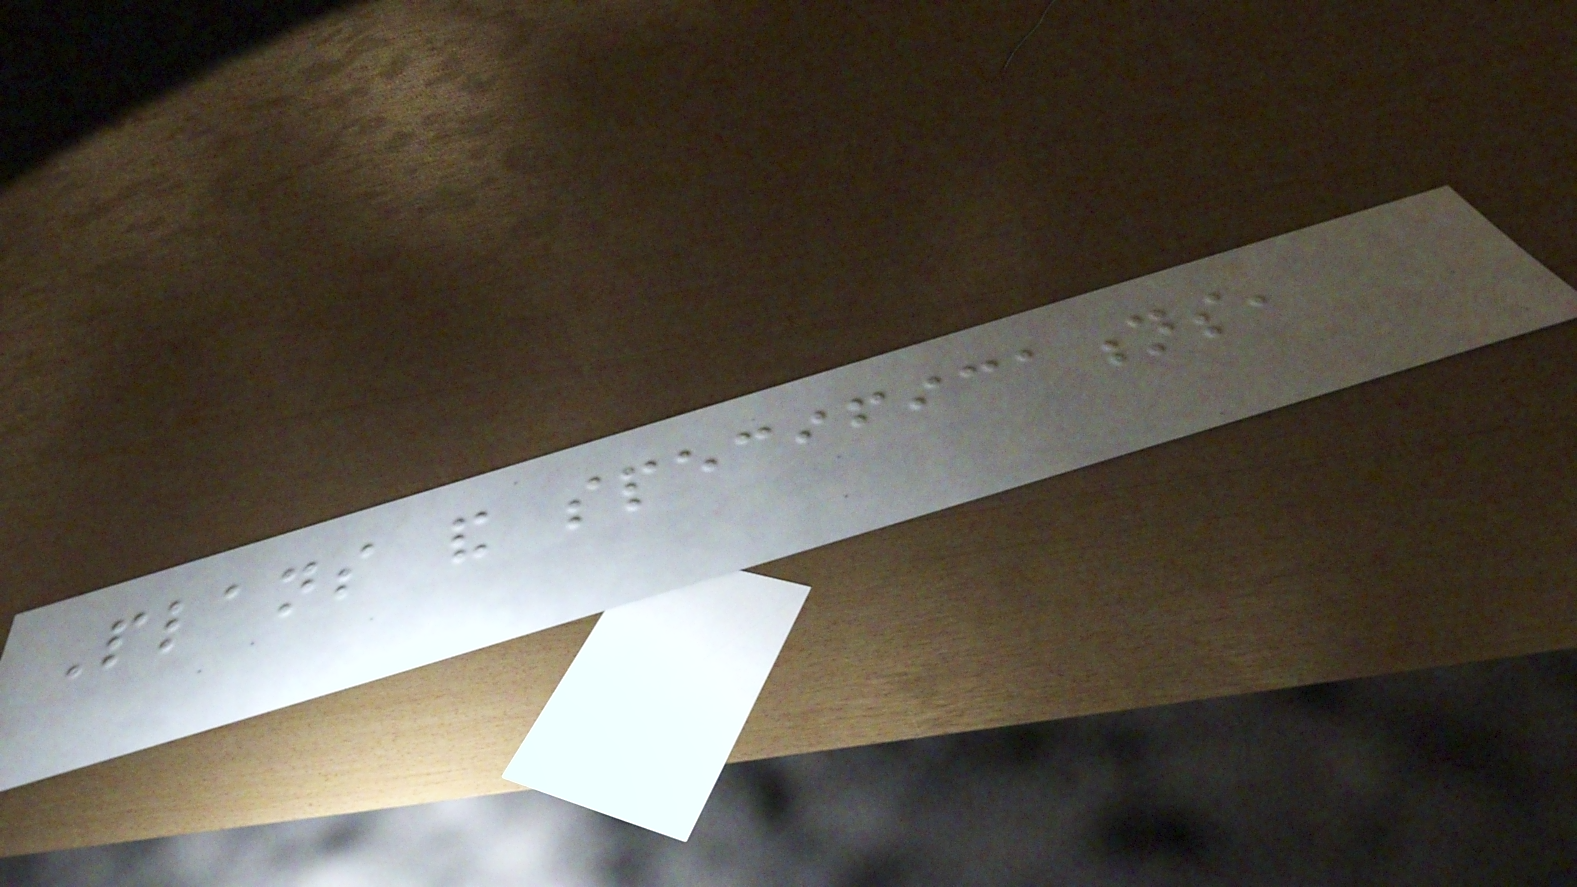Plans and specifications,
